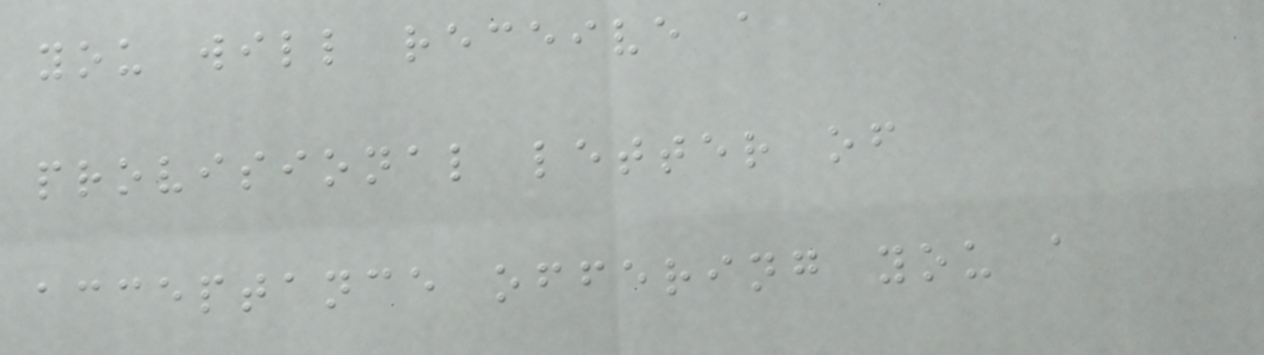you will receive a
provisional letter of
acceptance offering you a
